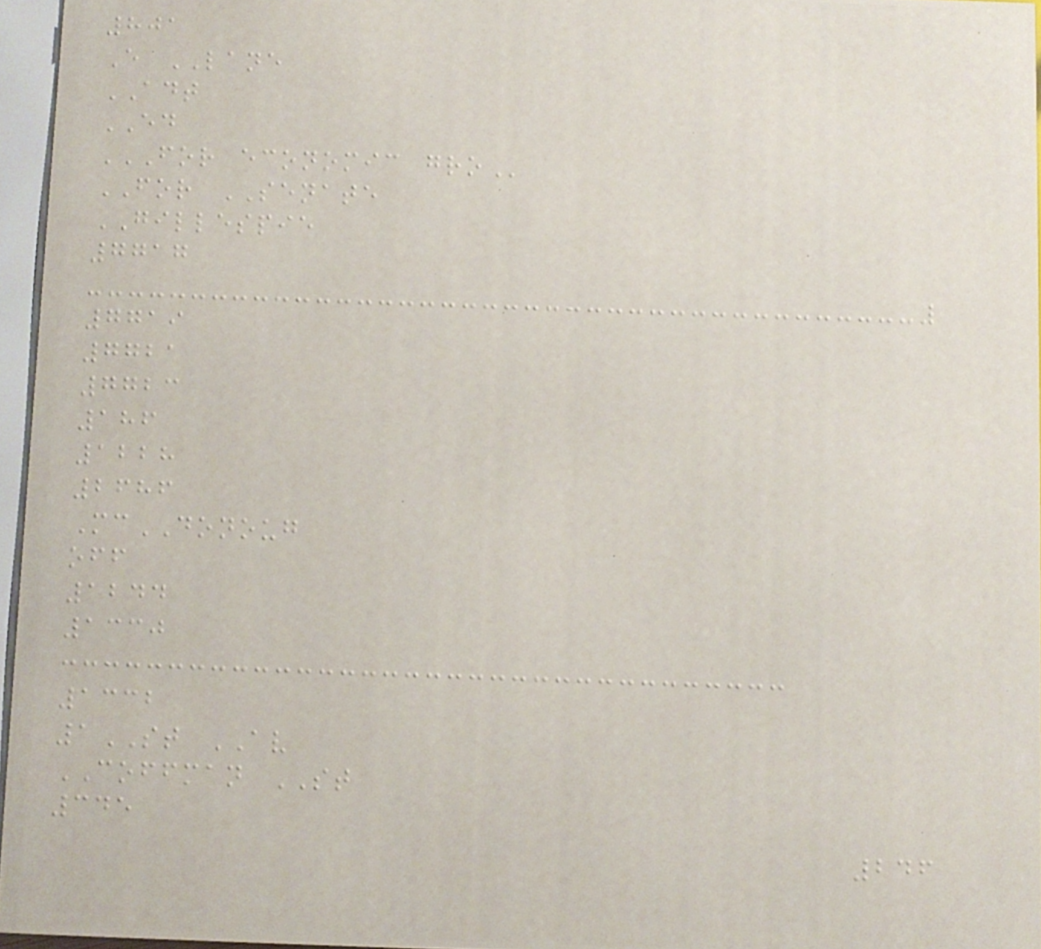801
E LANE
ADT
ED
FOR ECONOMIC GRO
FOR SENATE
GILLESPIE
7717
7719
7721
7723
186
1228
2686
McDONOUG
off
1244
1330
1332
1ST AV
COFFMAN ST
345
246
